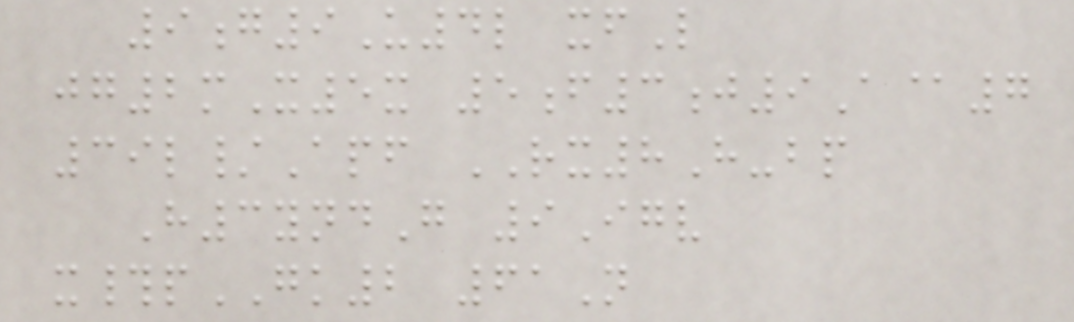9g9U4l xfL
jg2mX5x 5f3j9A@7
39l/Apf RX8H-bp
H3yndG 9Igv
x#pGK2 61N
